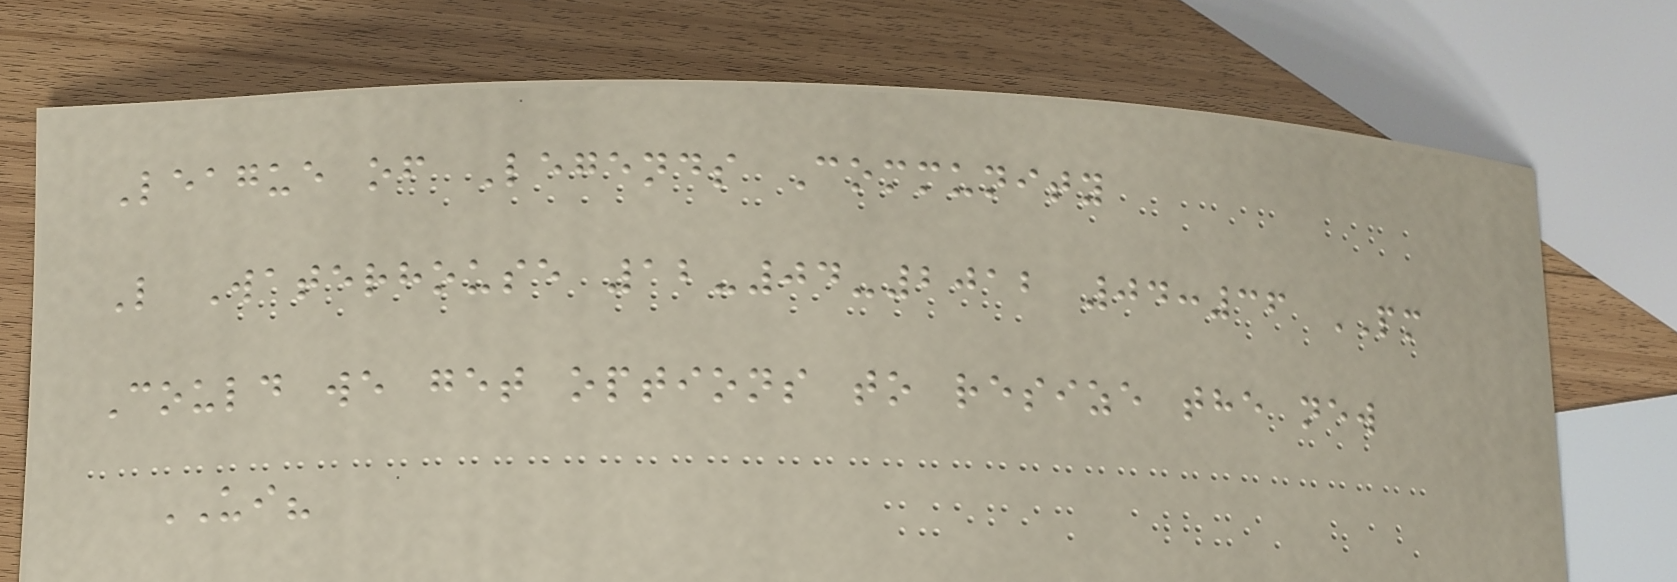League of Legends Community
L Waterhouse 12-04-2012 04:36 PM
Could we get options to resize the new
UI?
